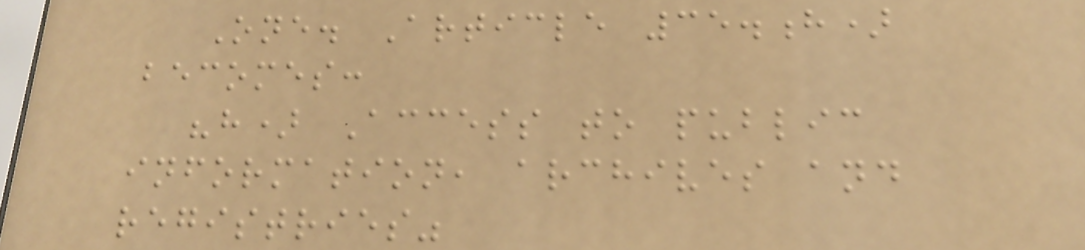One. Article 35.h)
becomes:
"h) Access to public
information, archives and
registries"
